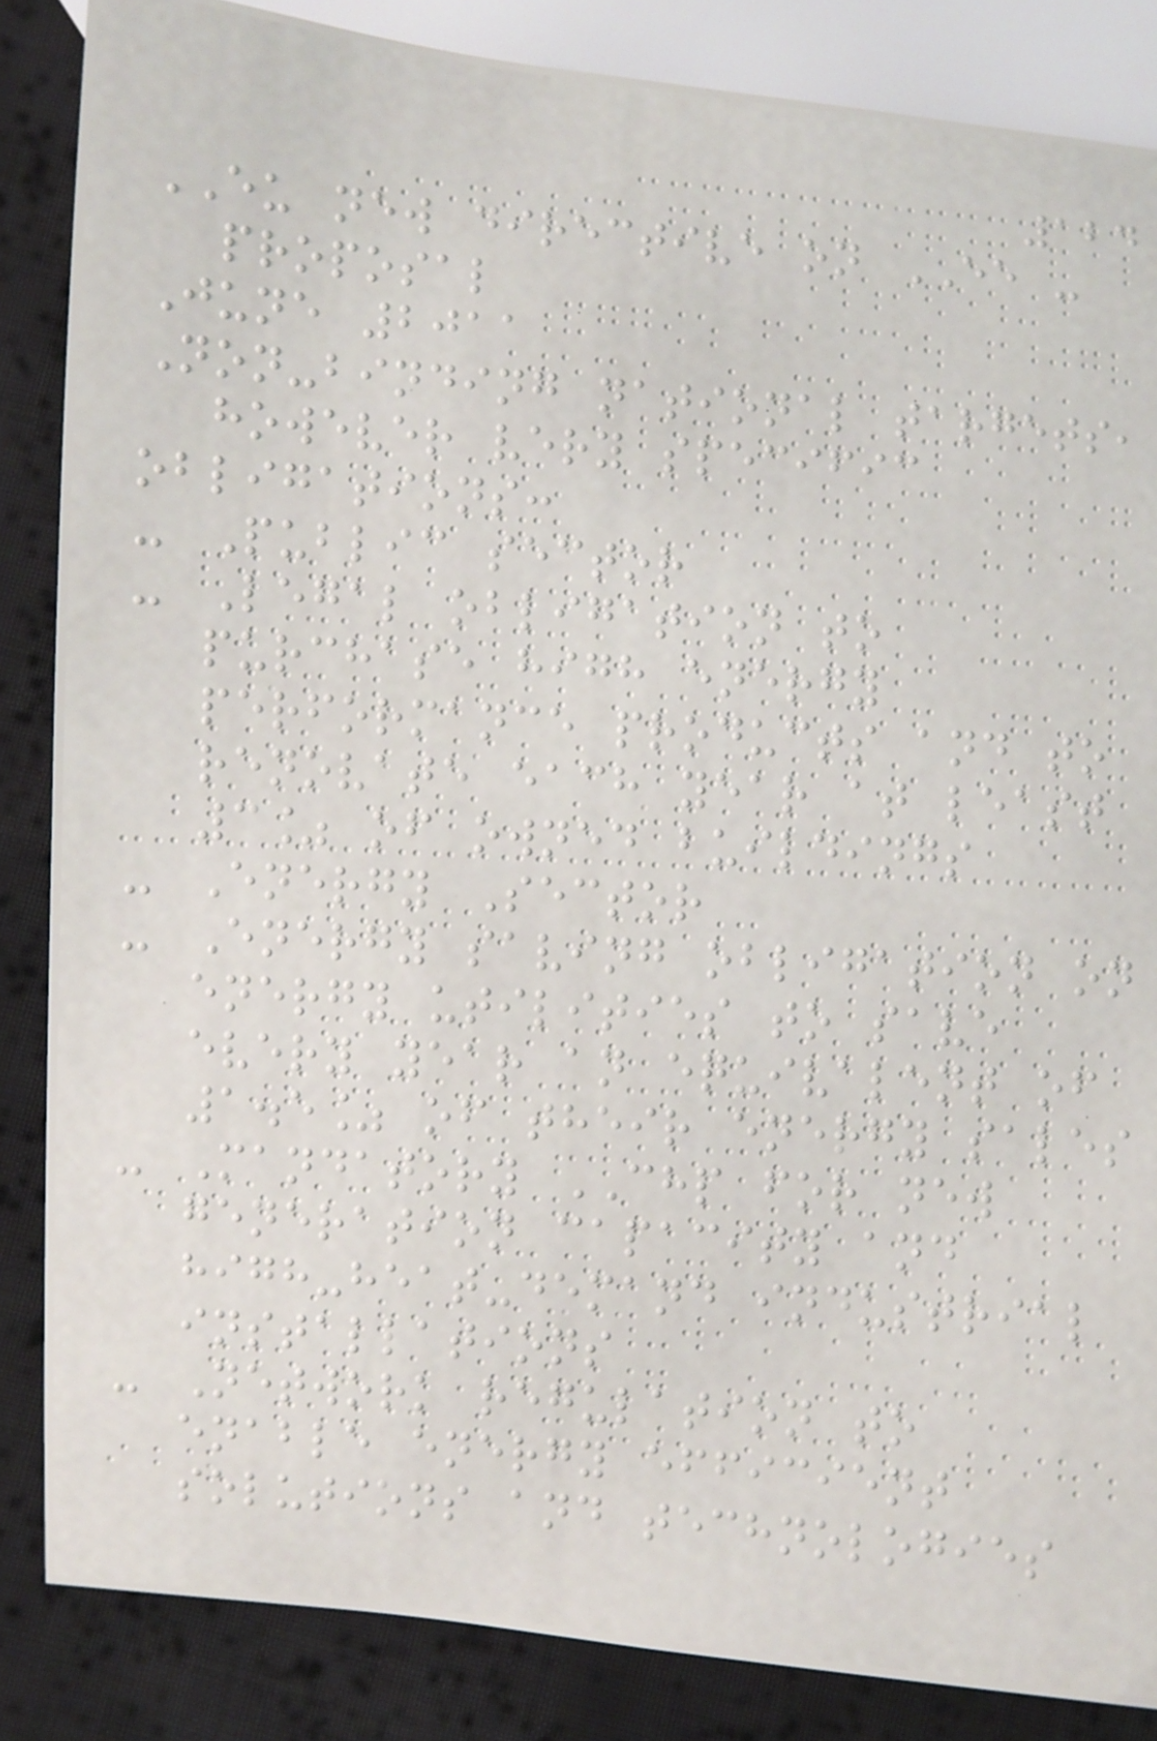124
EU new directive on EE -
proposal
June 2011
Non-binding national targets,
however very specific
obligations:
- Public sector
- Legal obligation to
purchase high energy
performance products and to
renovate each year at least
3% of owned buildings
- Energy Sector
- Energy saving obligation on
energy utilities to save
every year an equivalent of
1.5% of their energy sales
- Mandatory CHP for new
generation capacity and
high-heat-demand industrial
installations
- Network regulation to
enable energy efficient
solutions and technologies
